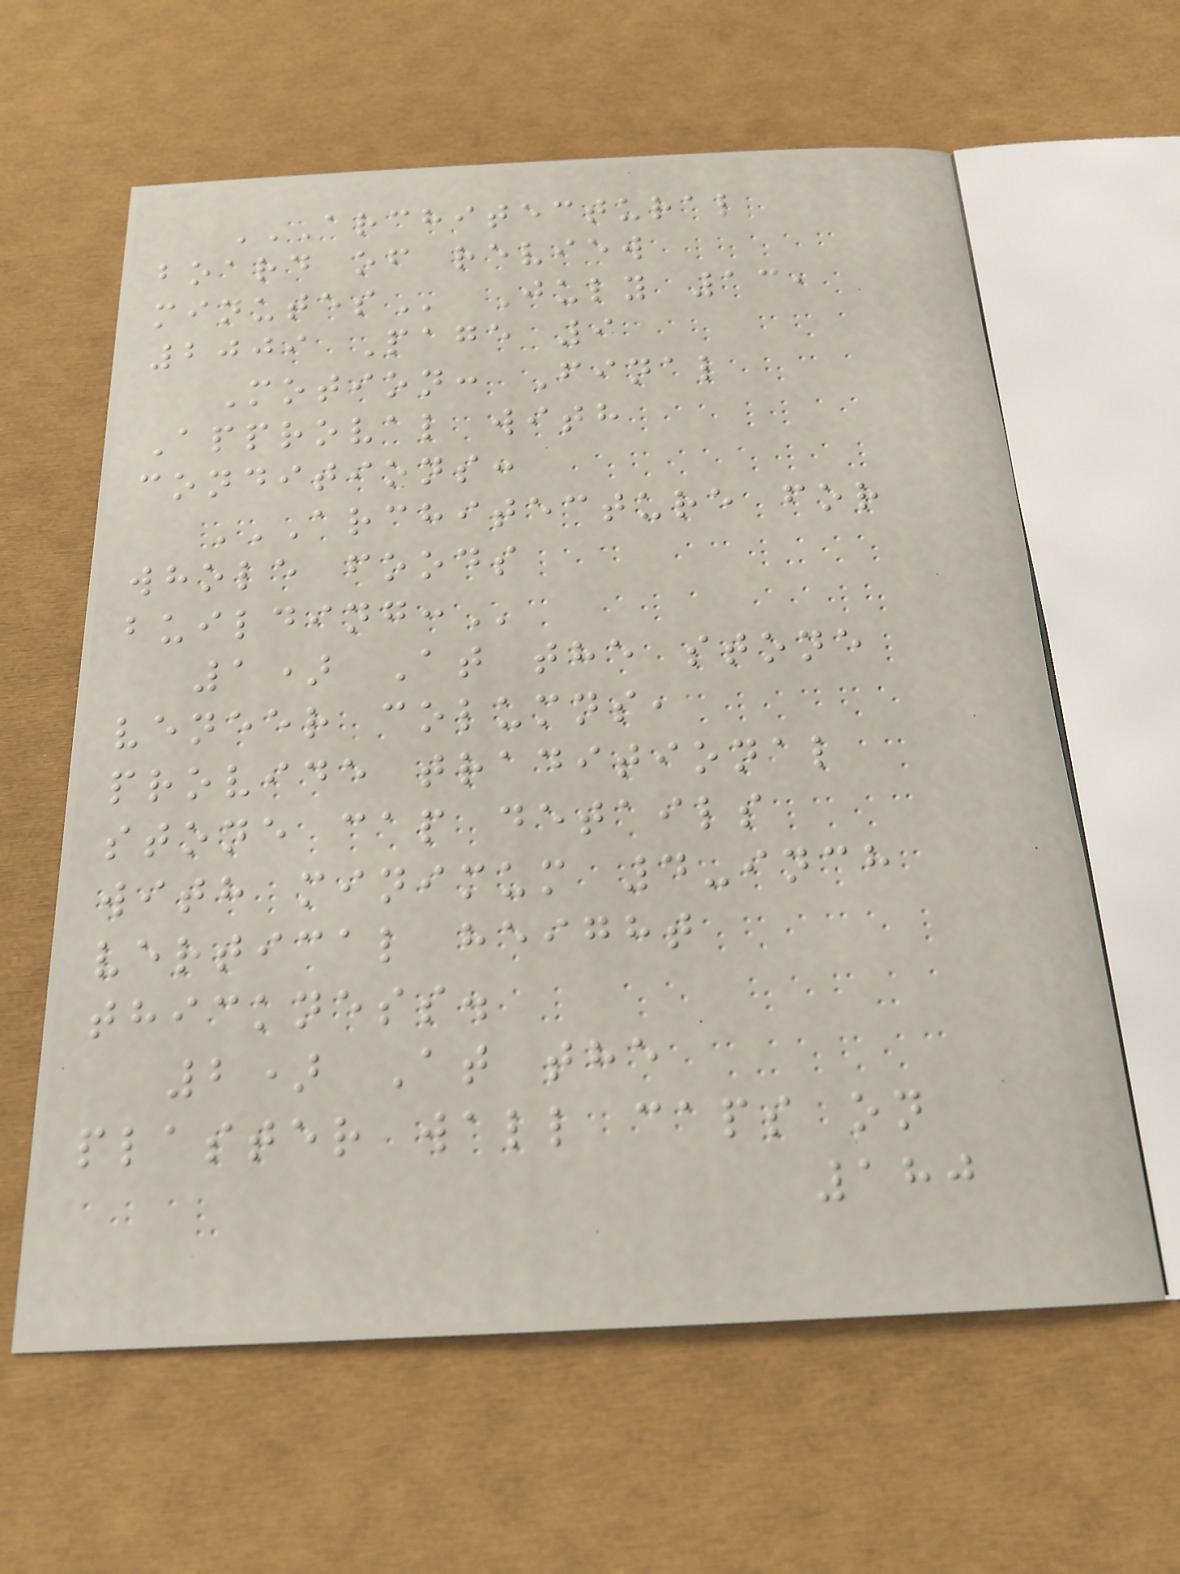ARCHITECTURAL
BOARD OF REVIEW
MINUTES July 13,
2009 Page 9
Motion: Final
Approval with
conditions:
ARCHITECTURE FOR
WHOLE FOODS
BUILDING:
1) At the stone
veneer columns,
provide traditional
stone cap details
with minimum 4-inch
vertical height
thickness.
2) At the
plaster wall caps on
180
